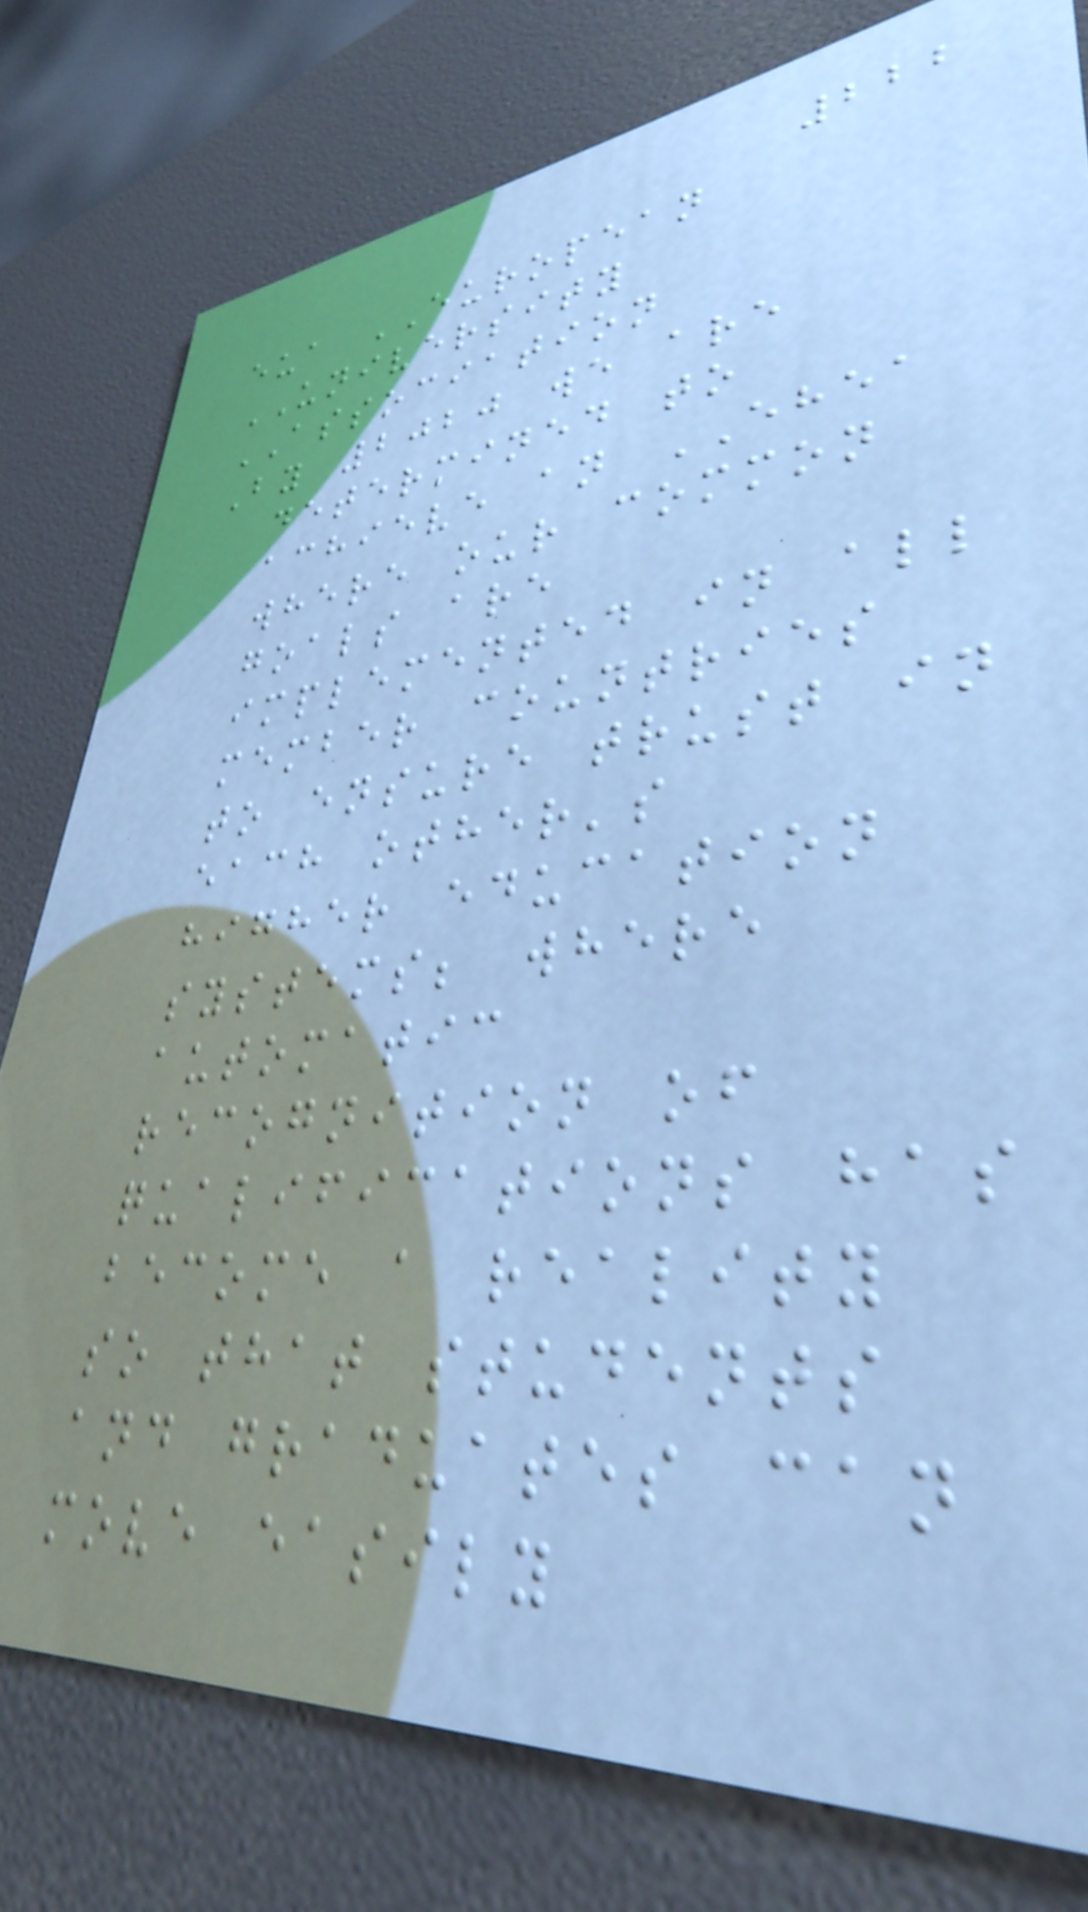222
eua EUROPEAN
UNIVERSITY
ASSOCIATION
By 2020 we are
determined to
achieve an EHEA
where our common
goals are
implemented in all
member countries
to ensure trust in
each other's
higher education
systems; where
automatic
recognition of
qualifications has
become a reality
so that students
and graduates can
move easily
